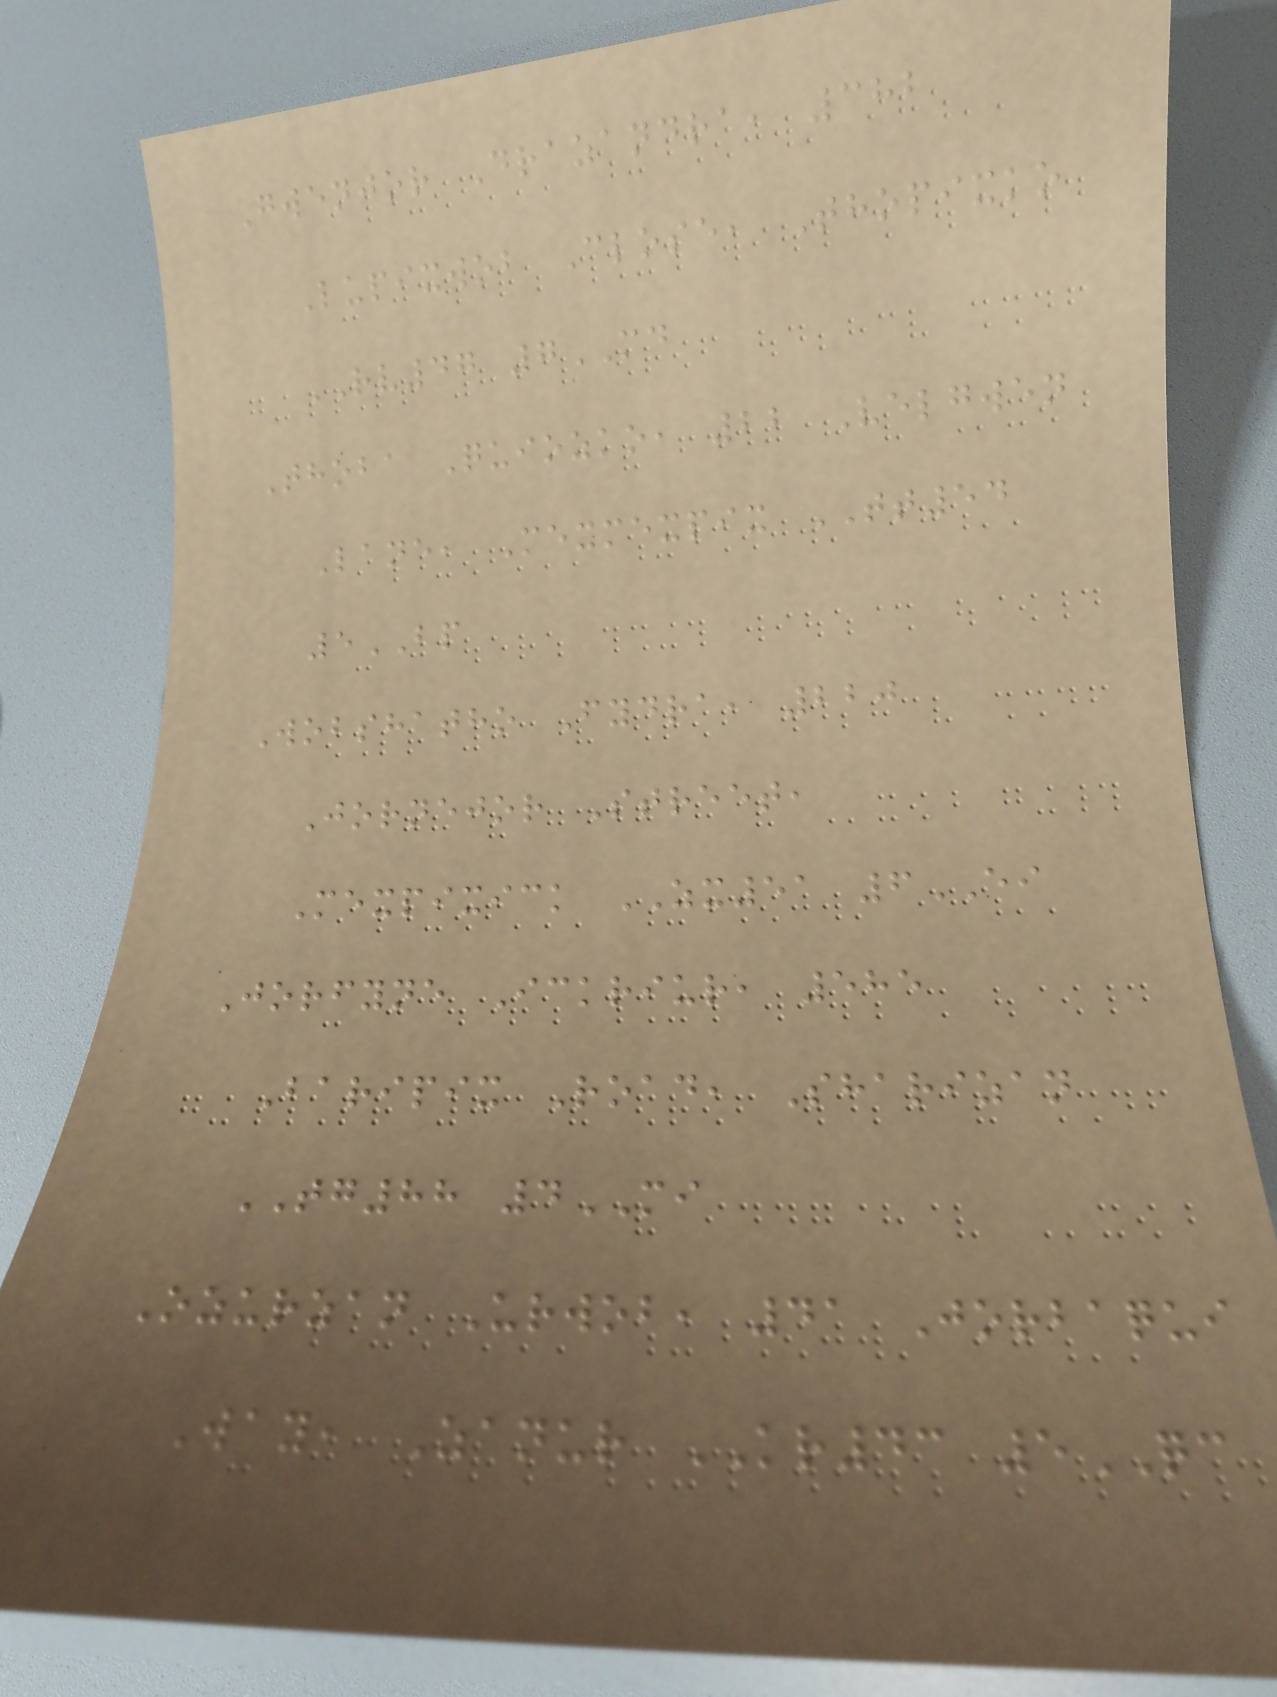Gwenjor Drazandra, 382
Lupixwob Close, Thopixko
RV47 7MD
Thoba Quiozko, 22 Velgwen
Lane, Mexmexpix TT54
5BP
Wobshatho Fydra, 220
Jornejor Street,
Mexpixick ZX51 6EI
Jorfyne Ickriur, 585
Baripix Road, Sharizan
TG88 4MI
Ozurzan Urwob, 41 Jorbaqui
Way, Zanur KR43 5QC
